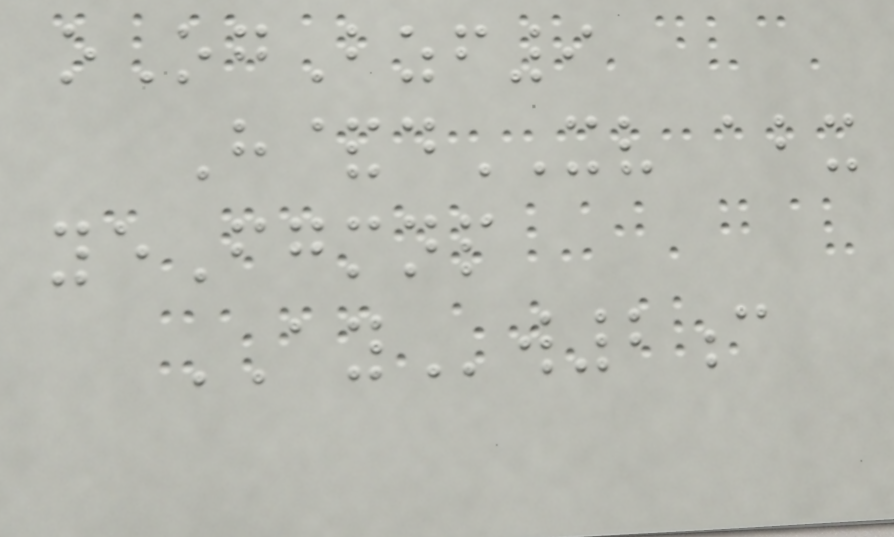oOgBzf9
H&dXV abx
yeFgmnp
AYw2c
